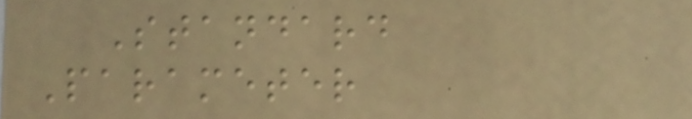Standard
Parameter
